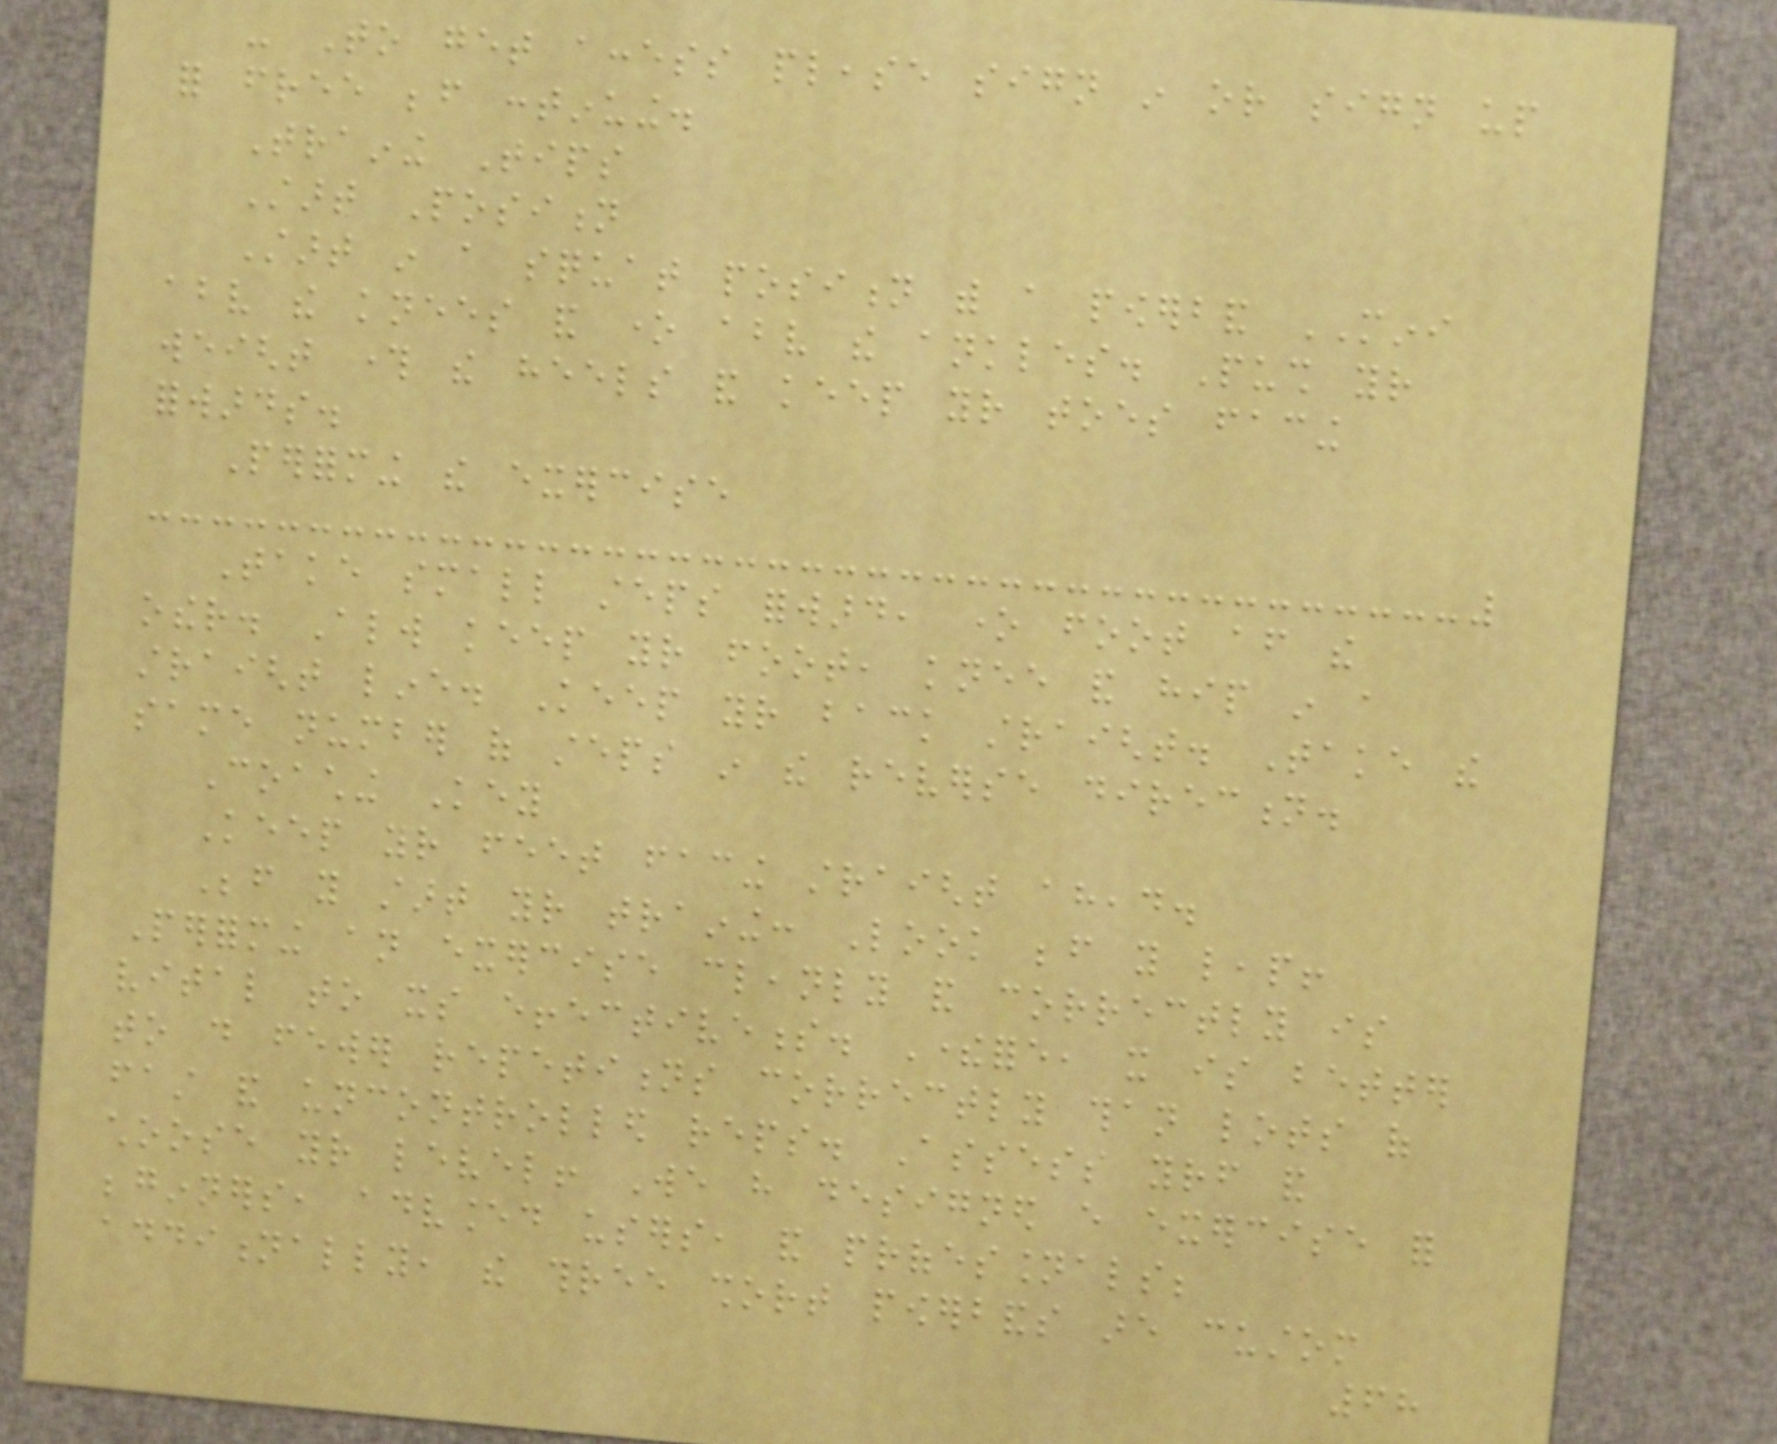- To get access please sign in or sign up
for free before continuing.
Training Tips
Start Position
Start in a squat position with a powerband MINI
above the knees and one above the ankles. Push your
weight through the heels and keep your toes facing
forwards.
Performing the exercise
Take small steps forward, one foot after the
other. Always keep your foot, knee and hip in a
straight line. Keep your back straight. Take the
same number of steps in the reverse direction.
Coaching Key
Keep your feet facing straight ahead.
Before you start your training: Look before you leap!
Performing an exercise cleanly and correctly is
vital to its effectiveness. Therefore, it is better
to do fewer repetitions correctly than lots of
fast and uncontrolled reps. Assess yourself and
choose your level! We have designed every exercise for
beginners, advanced users, and professionals;
additionally, the three short powerbands are custom
68
